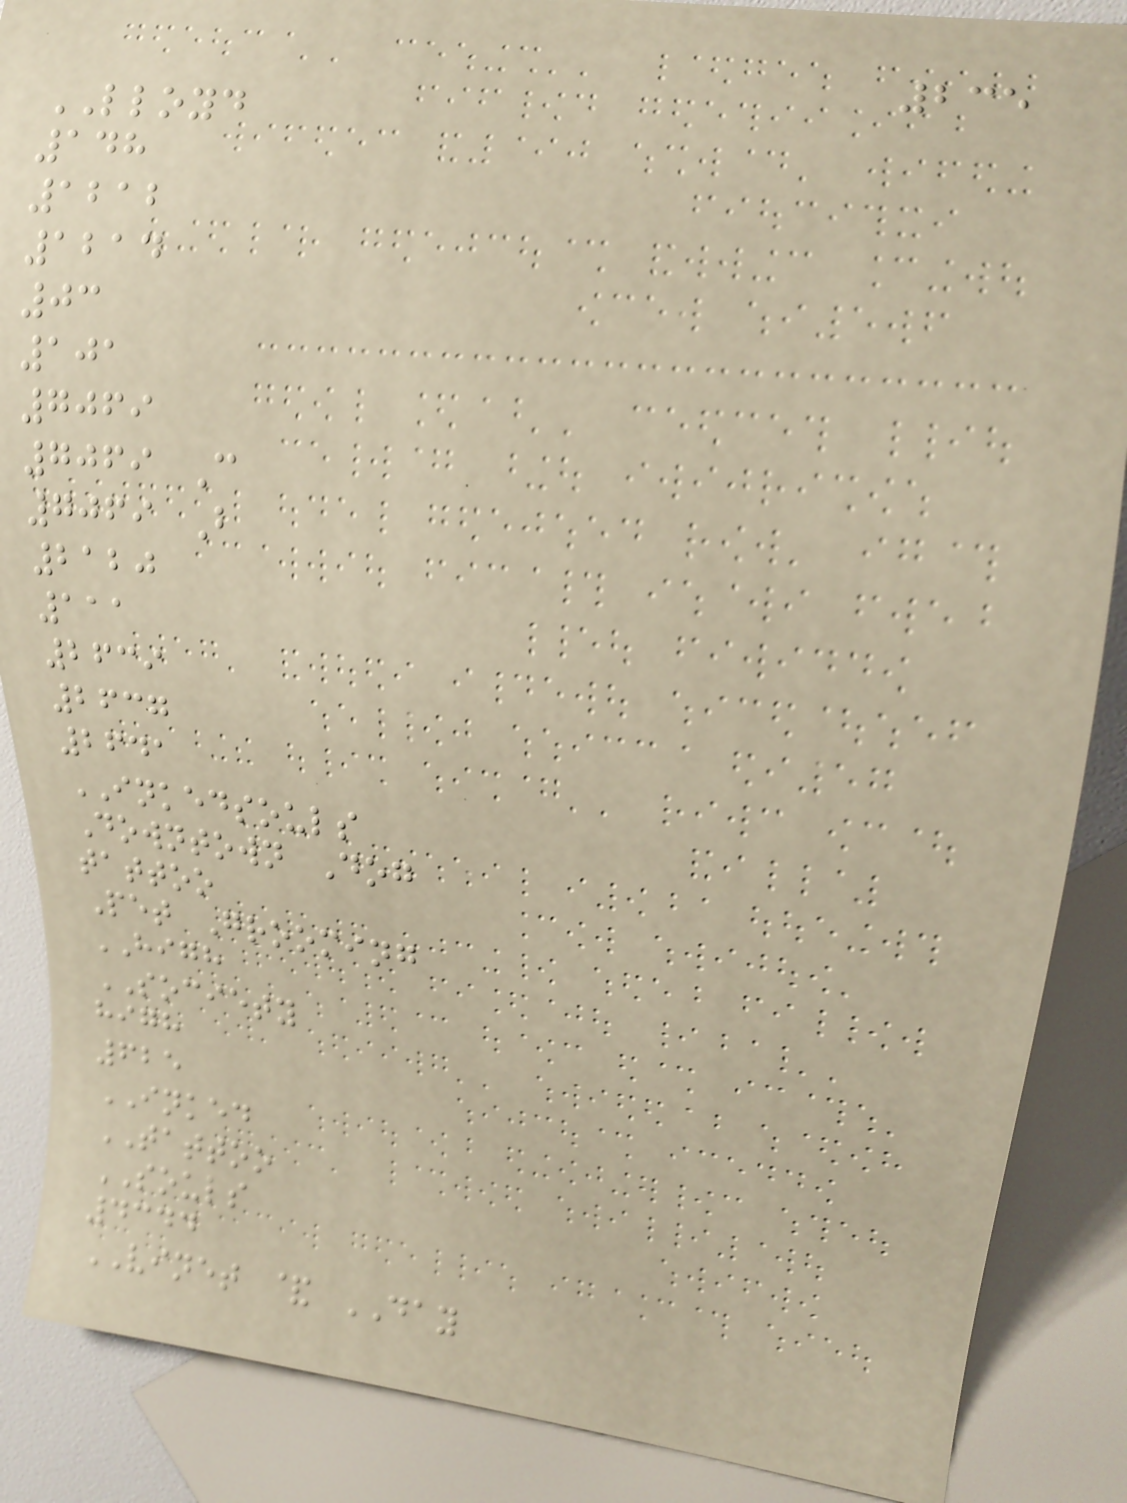235
LLOYD
148
1212
1214
03
101
7069
7069 C
7069 B
2120
111
2639
2637
2641
INKEDSOULS
Downtown Dog
tattoo
Pet Grooming
HIGH
SOCIETY
high
625
INKED
TATTOO
SOULS
4344
VINET & DAY
